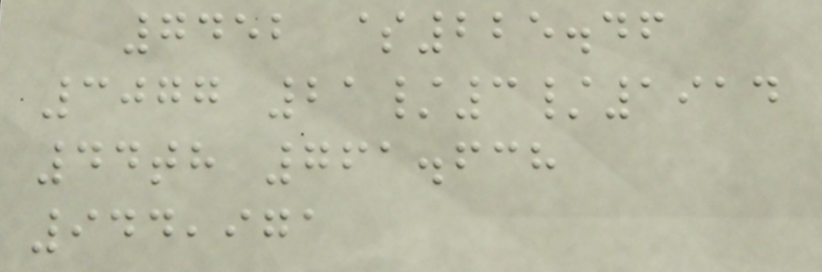7452 $225.46
3077 21/3/1914
44th 761.638
944,971
